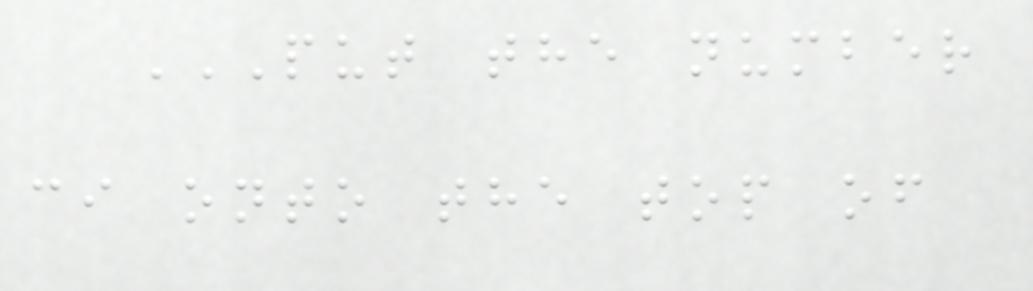PUT THE NUMBER
CI ONTO THE TOP OF
